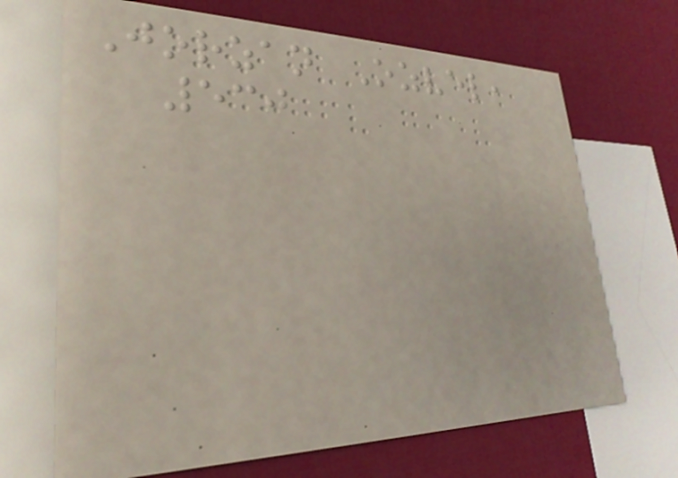Jorzan Ozvel,
530
